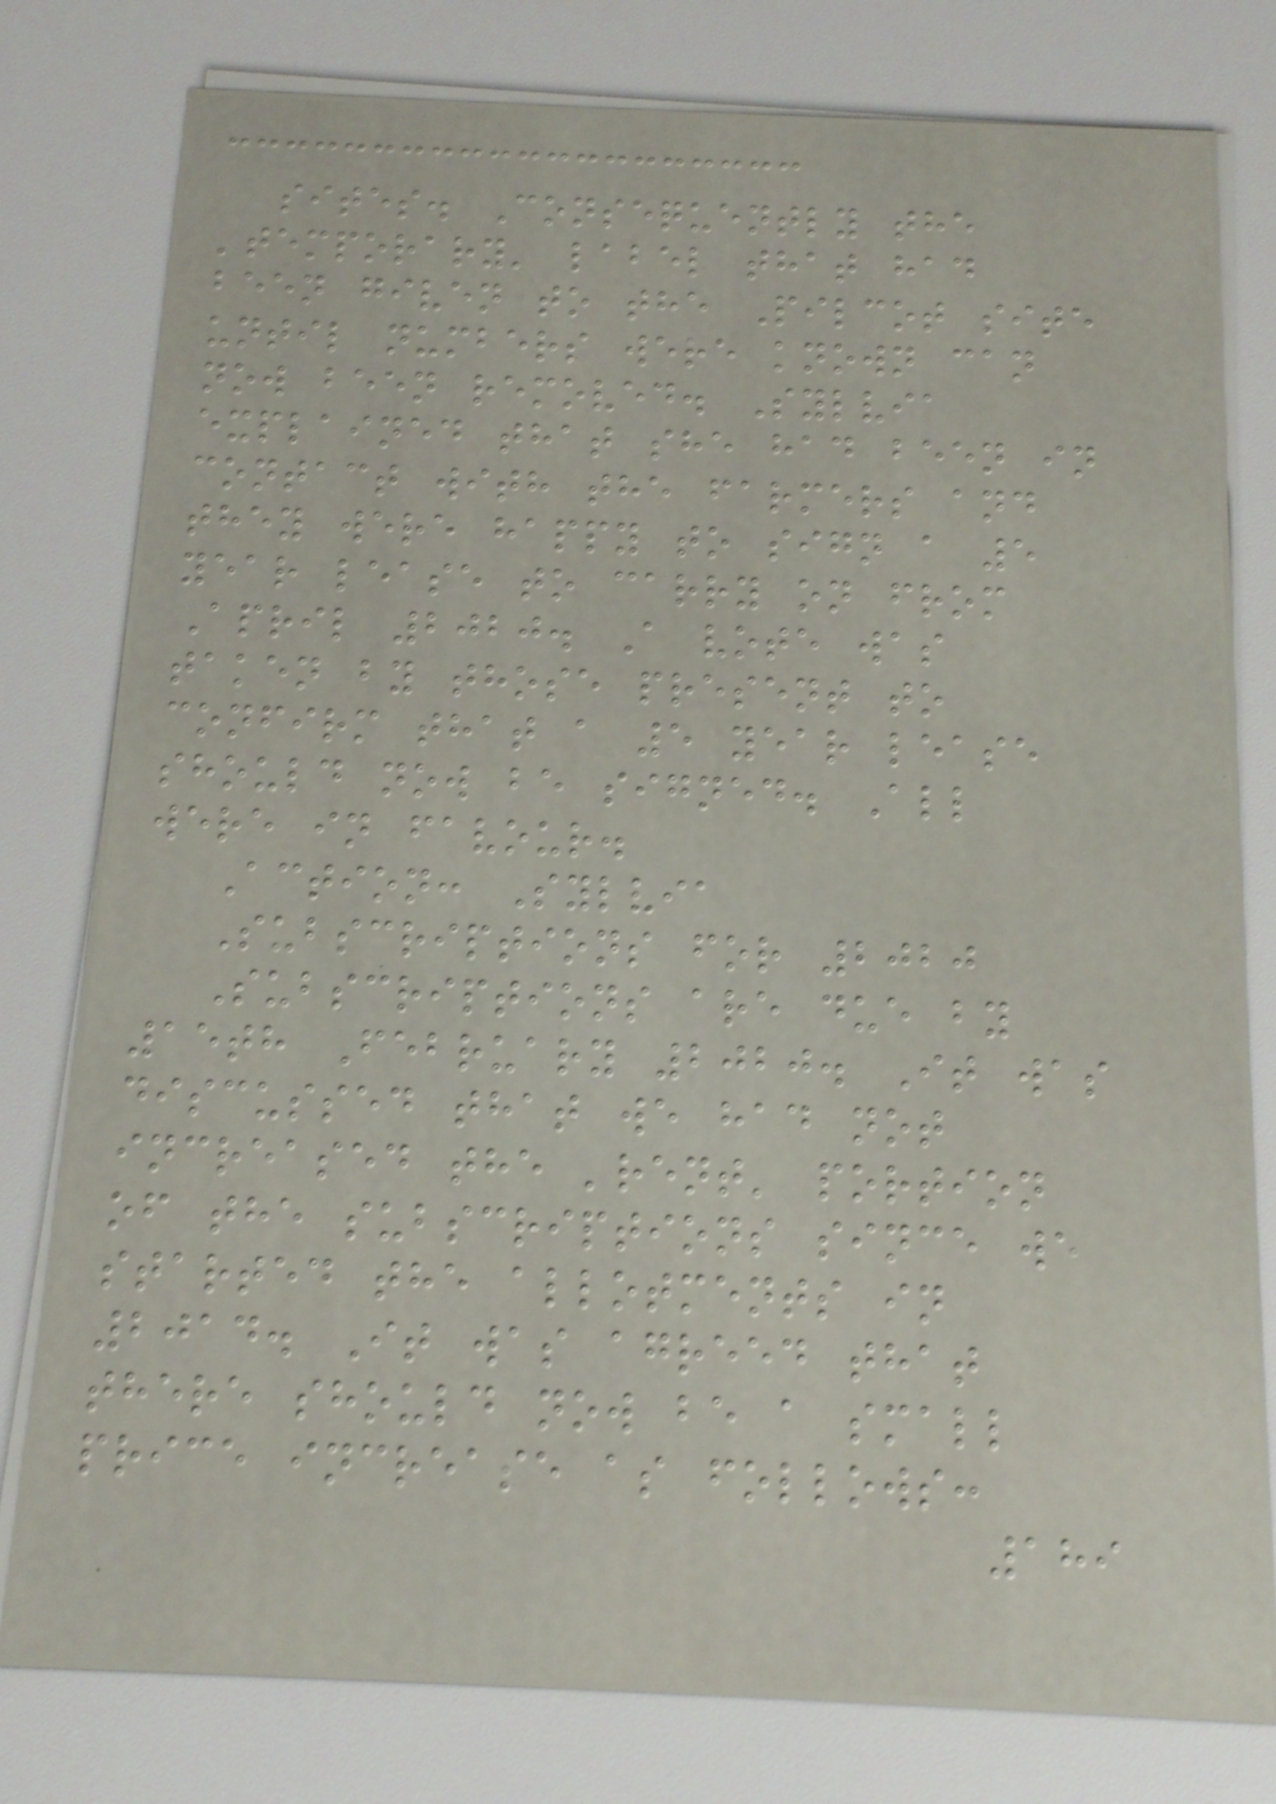sites. Consequently the
'temporary' label that had
been given to the Pilcot site
until numbers were known can
now been removed. Sylvia
explained that she had been in
contact with the farmers and
they were happy to sign a 5
year lease to carry on from
April 2020. A vote was
taken by those present to
confirm that a 5 year lease
should now be signed. All
were in favour.
Action: Sylvia
Subscriptions for 2020
Subscriptions are due by
15th February 2020. It was
discussed that we had not
increased the 'rent' portion
of the subscriptions since we
started the allotments in
2014. It was agreed that
there should now be a small
price increase as follows:
189
